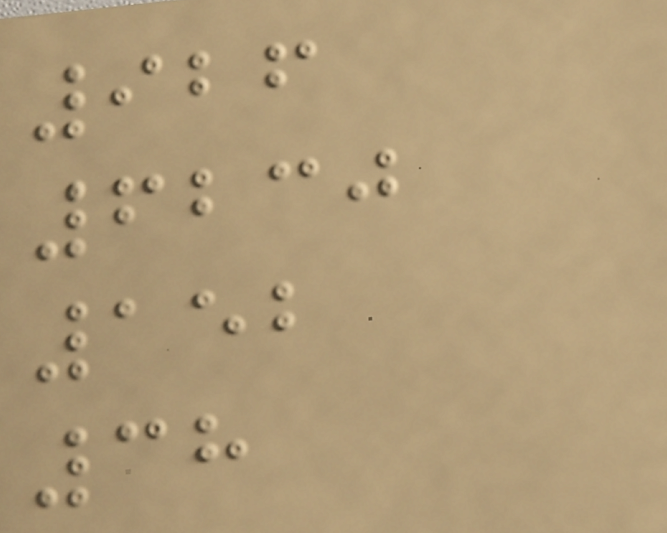926
6230
152
38
